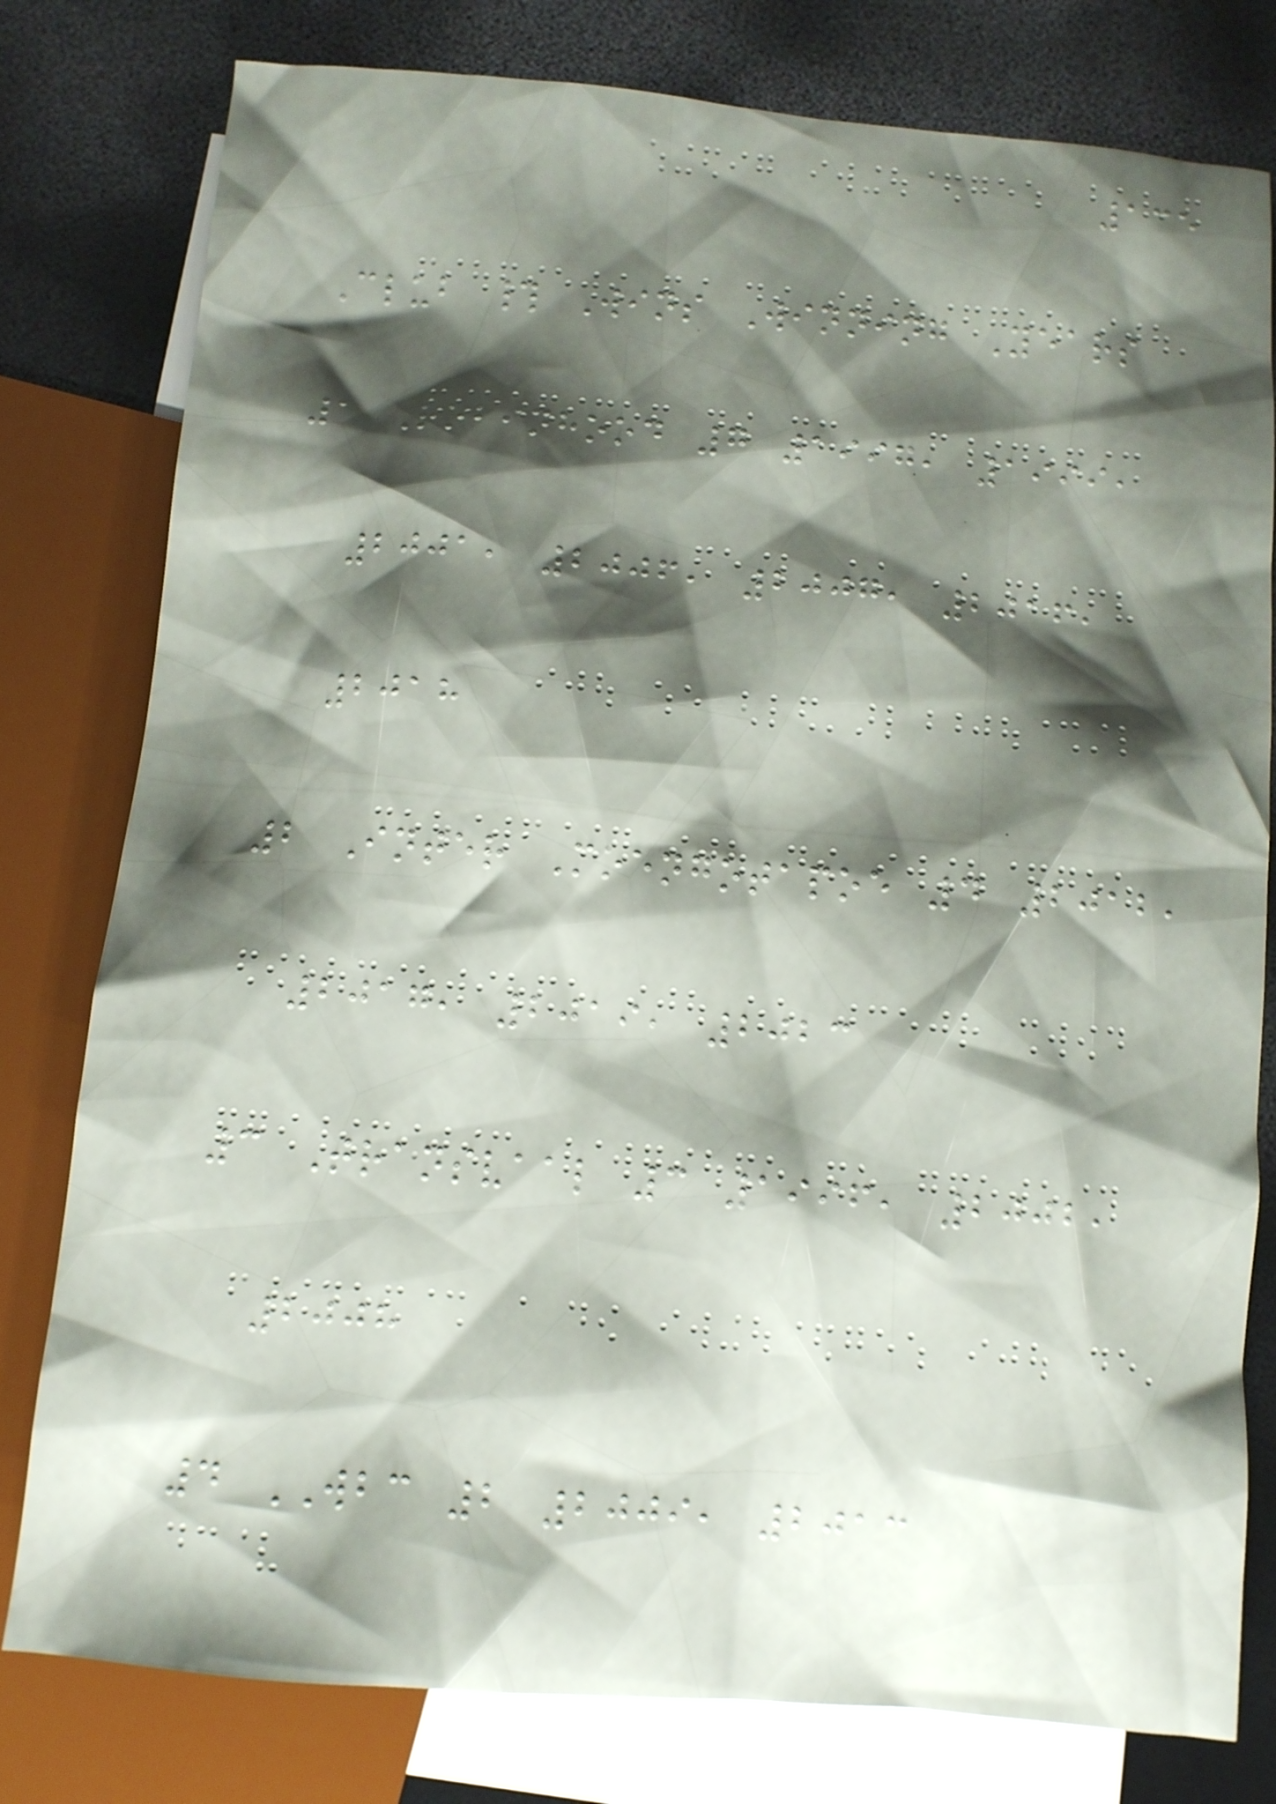135
Club # Wins Winning Years
1 Robinhood 7 1997, 1999,
2001, 2006, 2007, 2016,
2018
2 Inter Moengotapoe 4 2012,
2017, 2019, 2023
3 Transvaal 3 1996, 2002,
2008
4 WBC 2 2009, 2013
